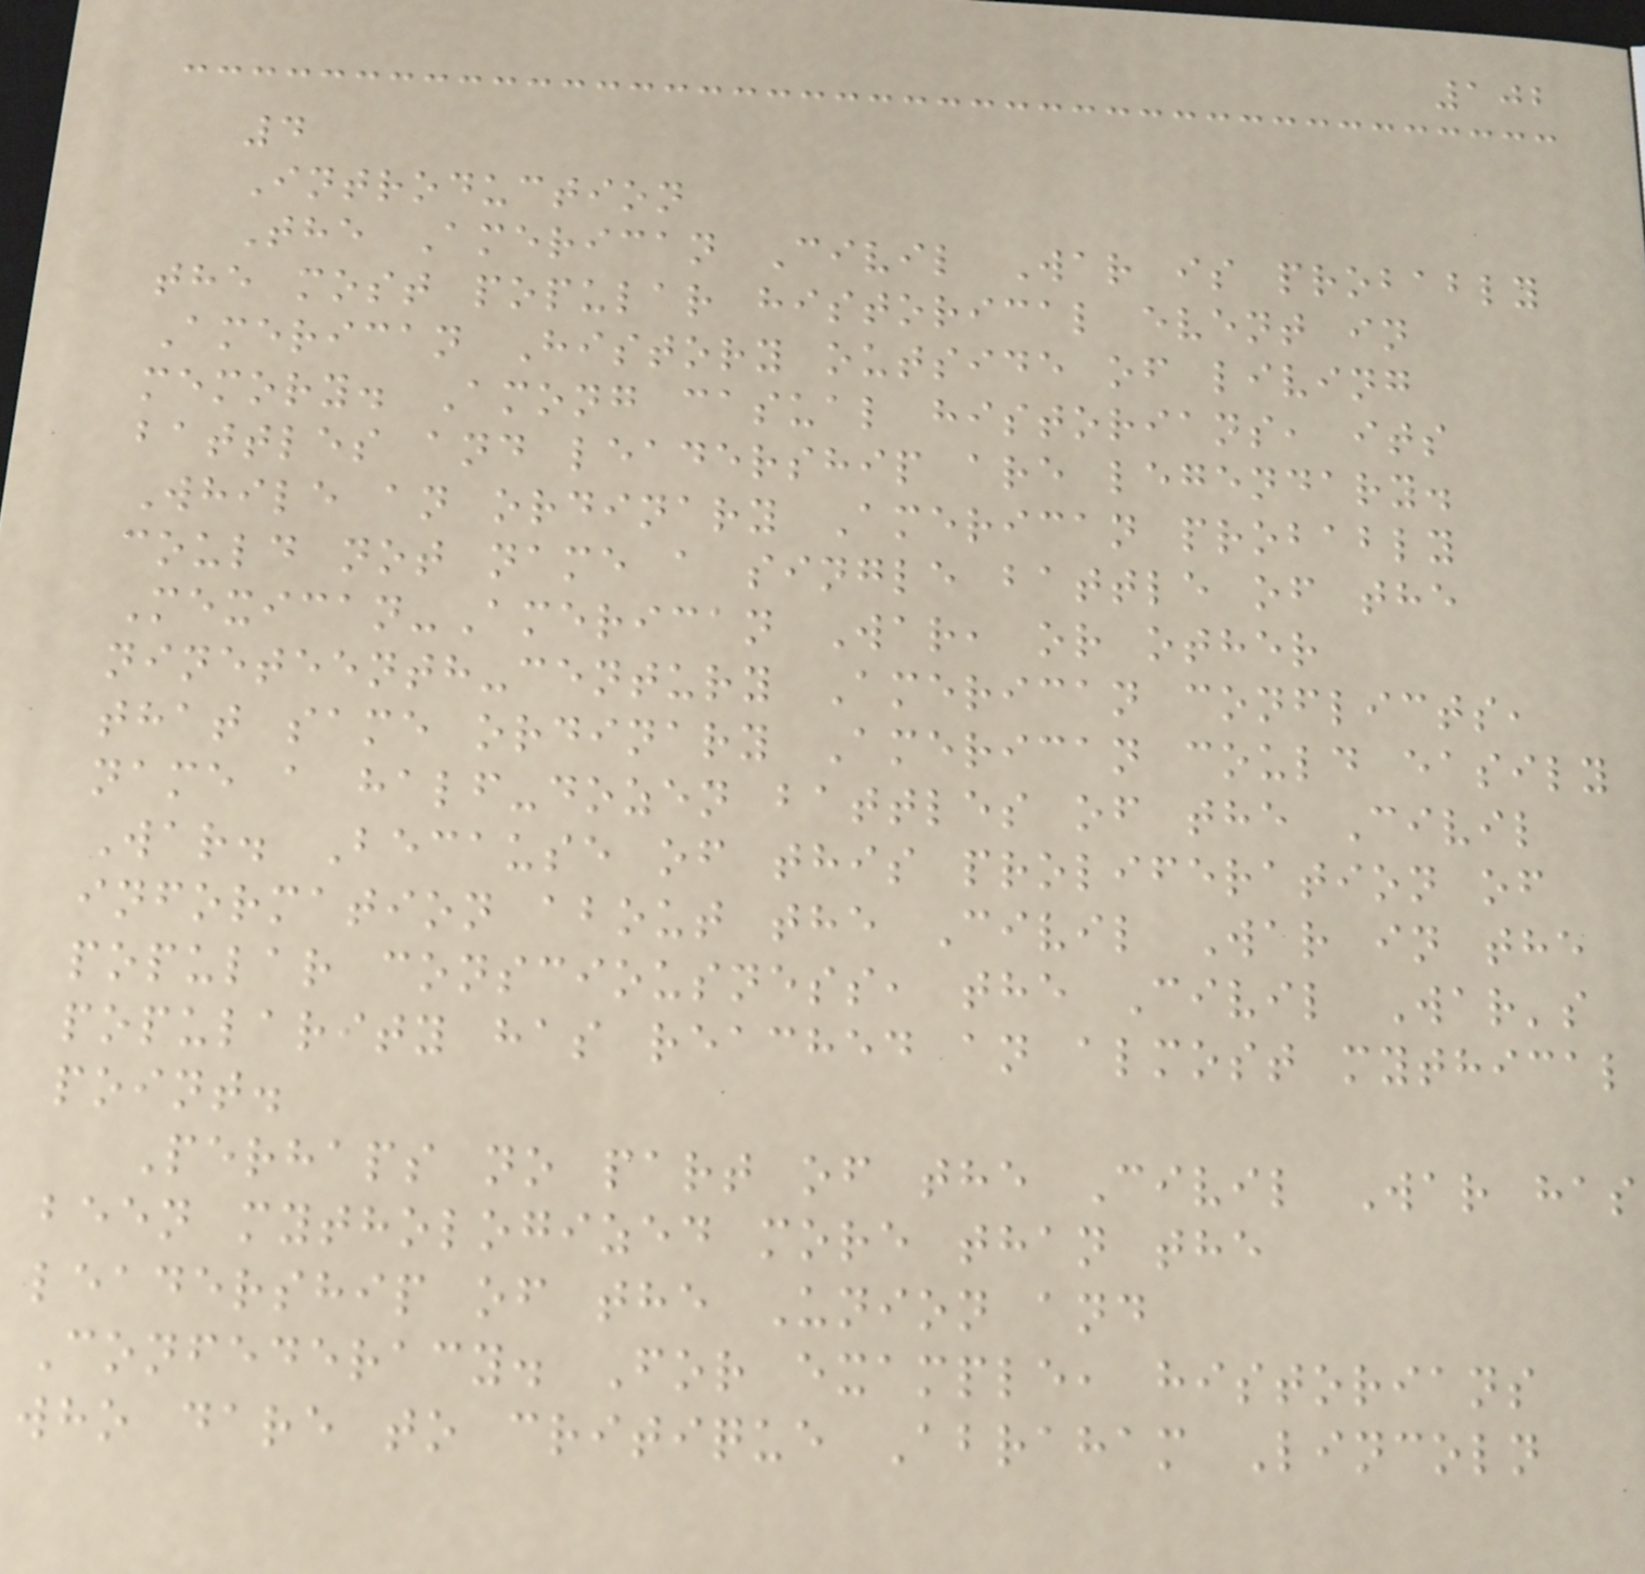102
4
Introduction
The American Civil War is probably
the most popular historical event in
American History outside of living
memory. Among casual historians, its
battles and leadership are legendary.
While an ordinary American probably
could not name a single battle of the
Mexican-American War, or other
nineteenth-century American conflicts,
that same ordinary American could easily
name a half-dozen battles of the Civil
War. Because of this proliferation of
information about the Civil War in the
popular consciousness, the Civil War's
popularity has reached an almost mythical
point.
Perhaps no part of the Civil War has
been mythologized more than the
leadership of the Union and
Confederacy. For example, historians
who dare to critique Abraham Lincoln
